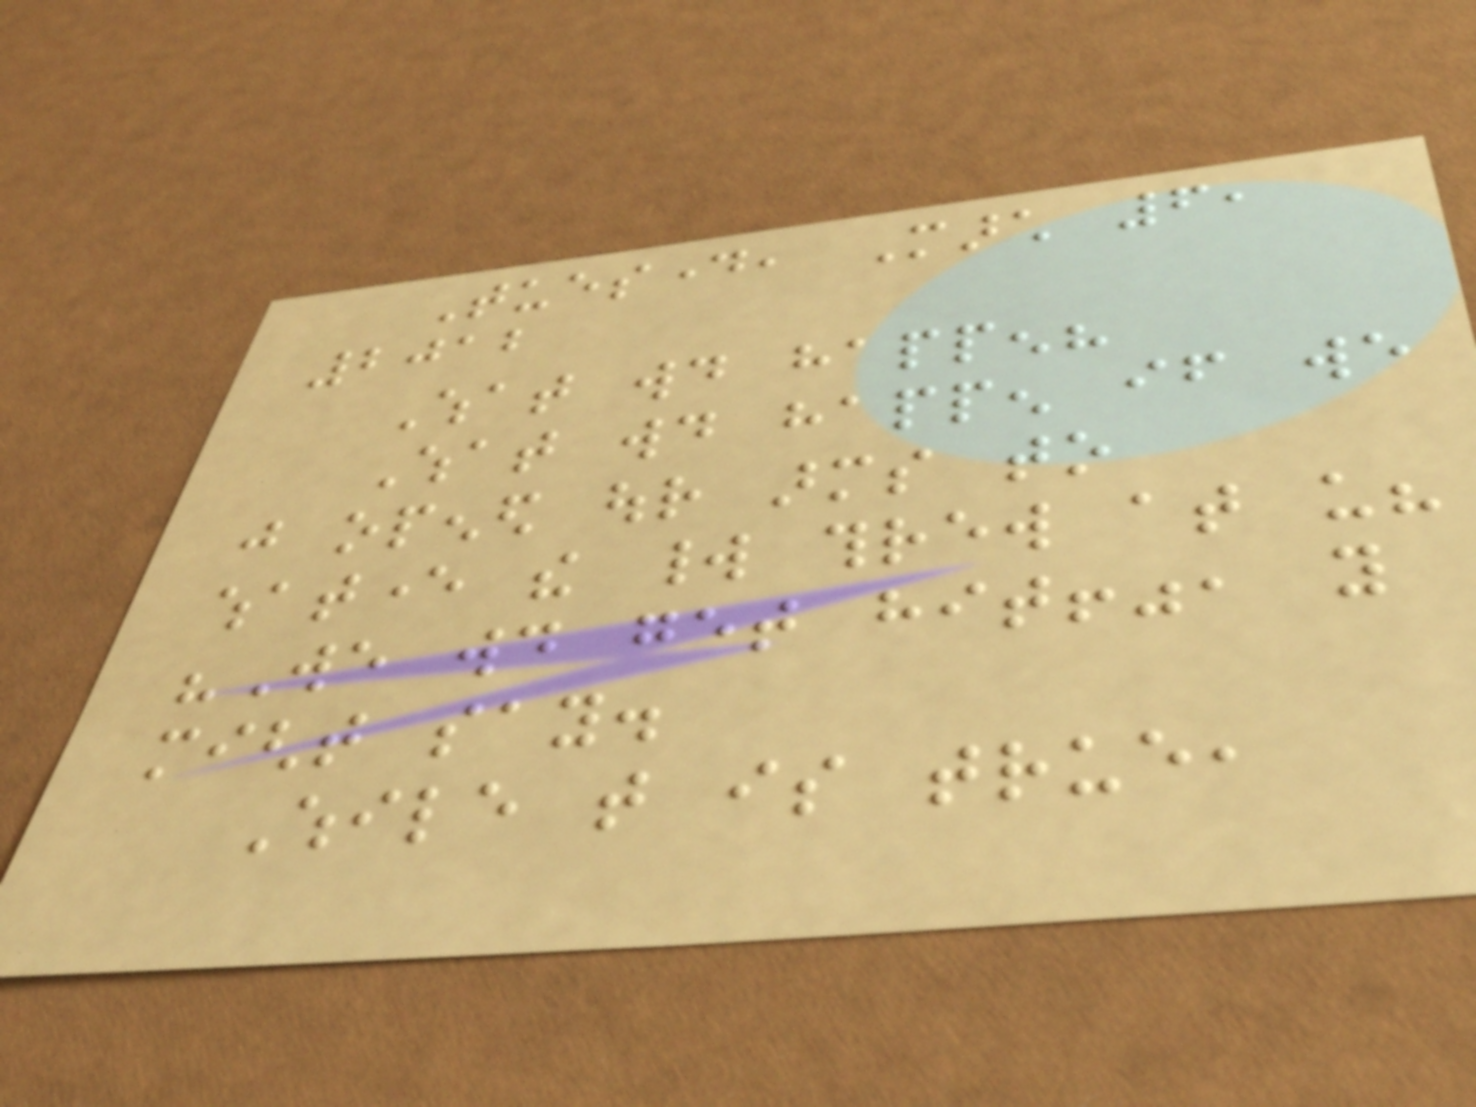Tuesday, March 6,
2012
What would happen?
What would happen if we
just opened our arms to
whatever the world threw at us?
"We would get hit!", you
might say.
While that is true,
